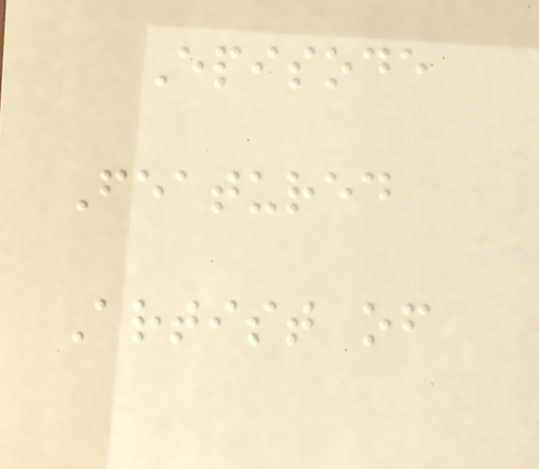Episode
Featured
Artist of
